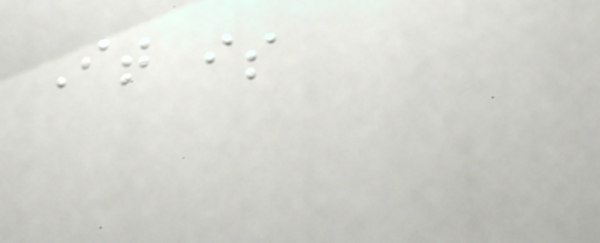It is
